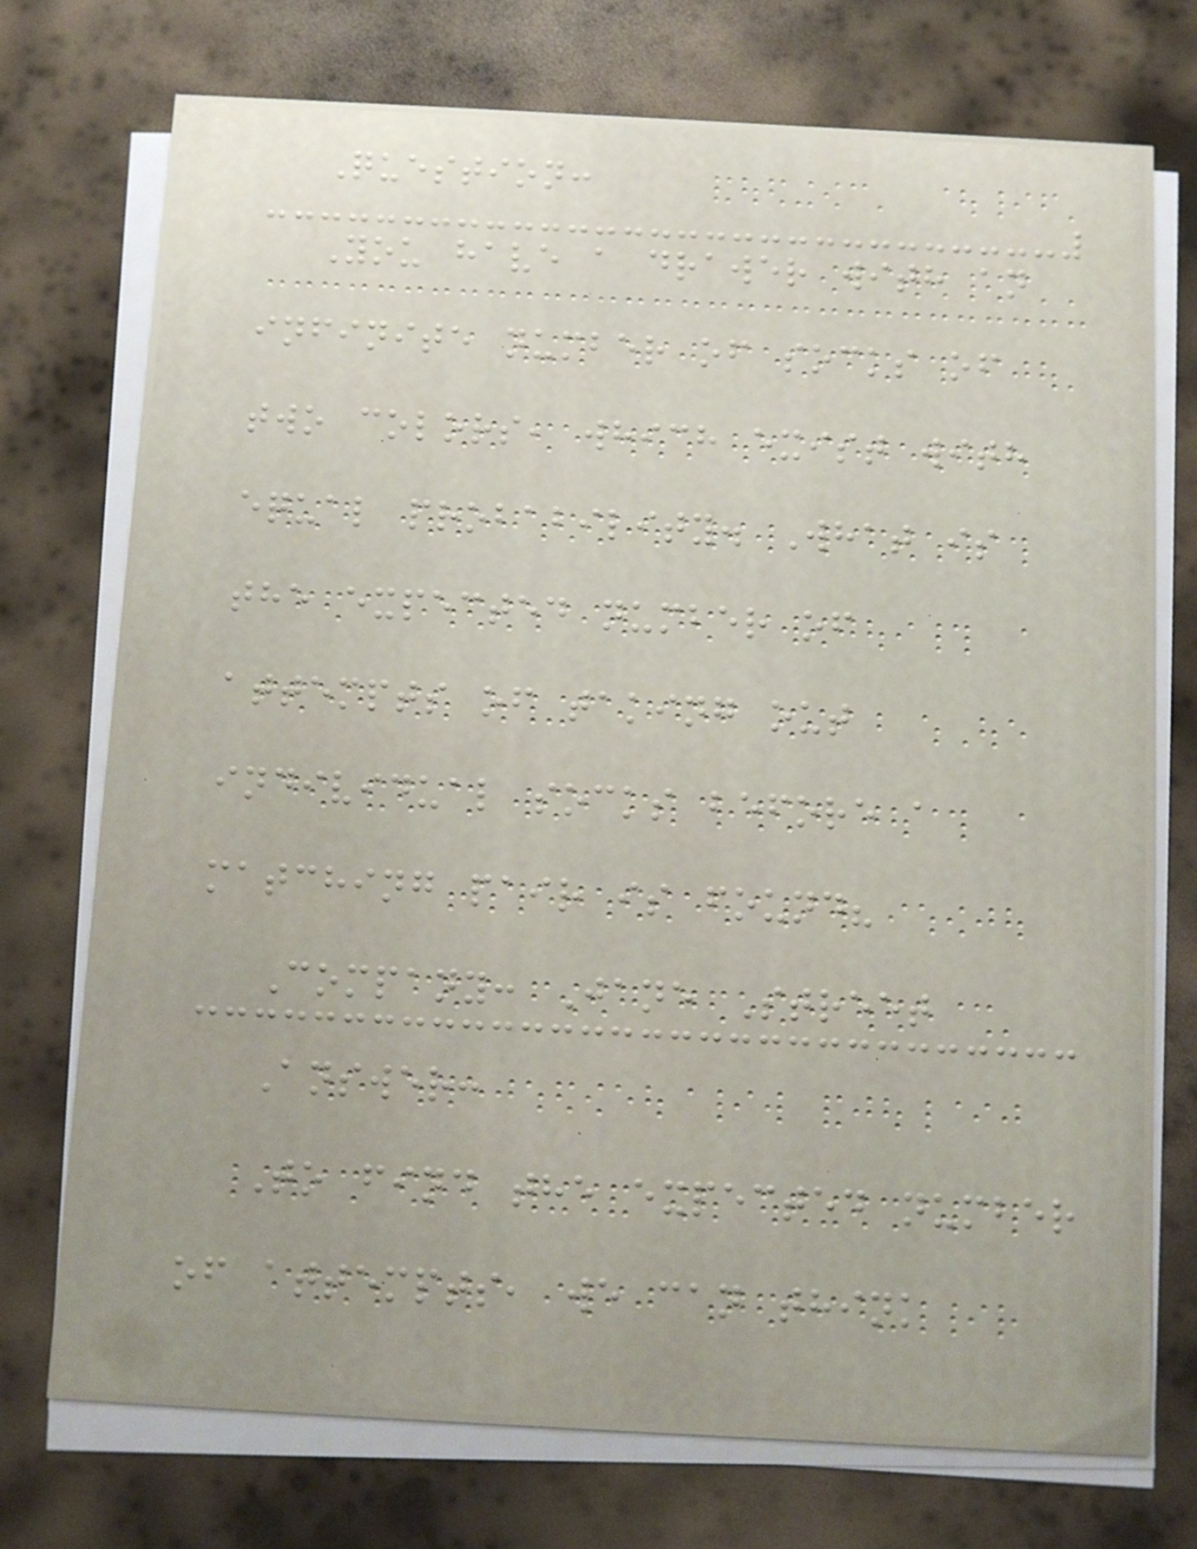Question:
You have a drawer with an
infinite number of socks of
two colors, which exist with
equal probability. What is
the expected number of
attempts of taking out
individual socks before a
matching pair is found?
Company: Jane Street
Answer:
To find the expected number
of attempts, we can think
